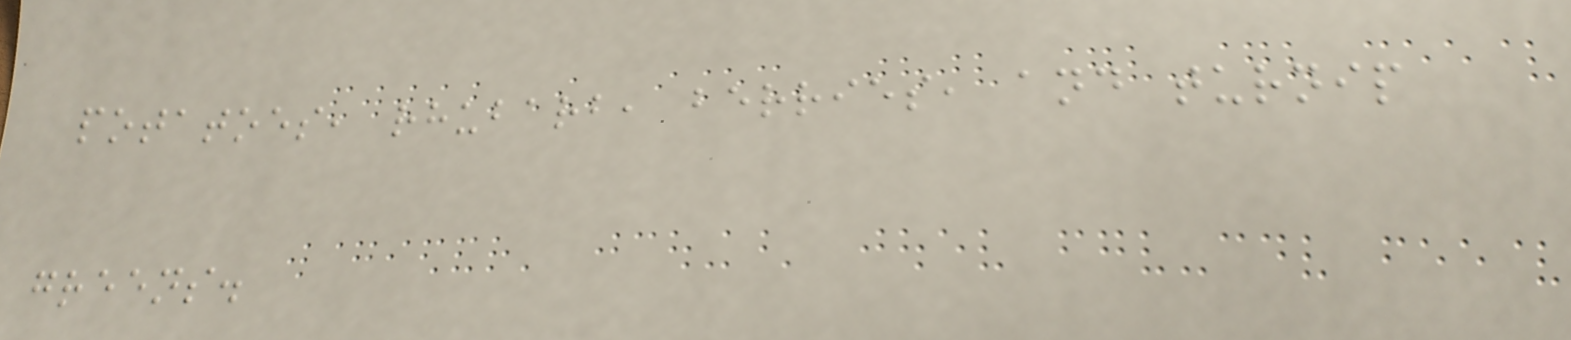potatoes, rhubarb, berries, and turnip
greens.
